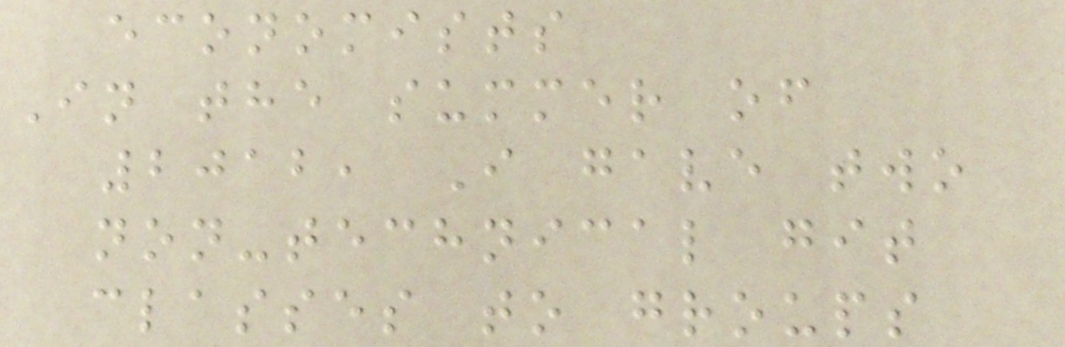economists
In the summer of
2012, I gave two
non-technical git
classes to groups
